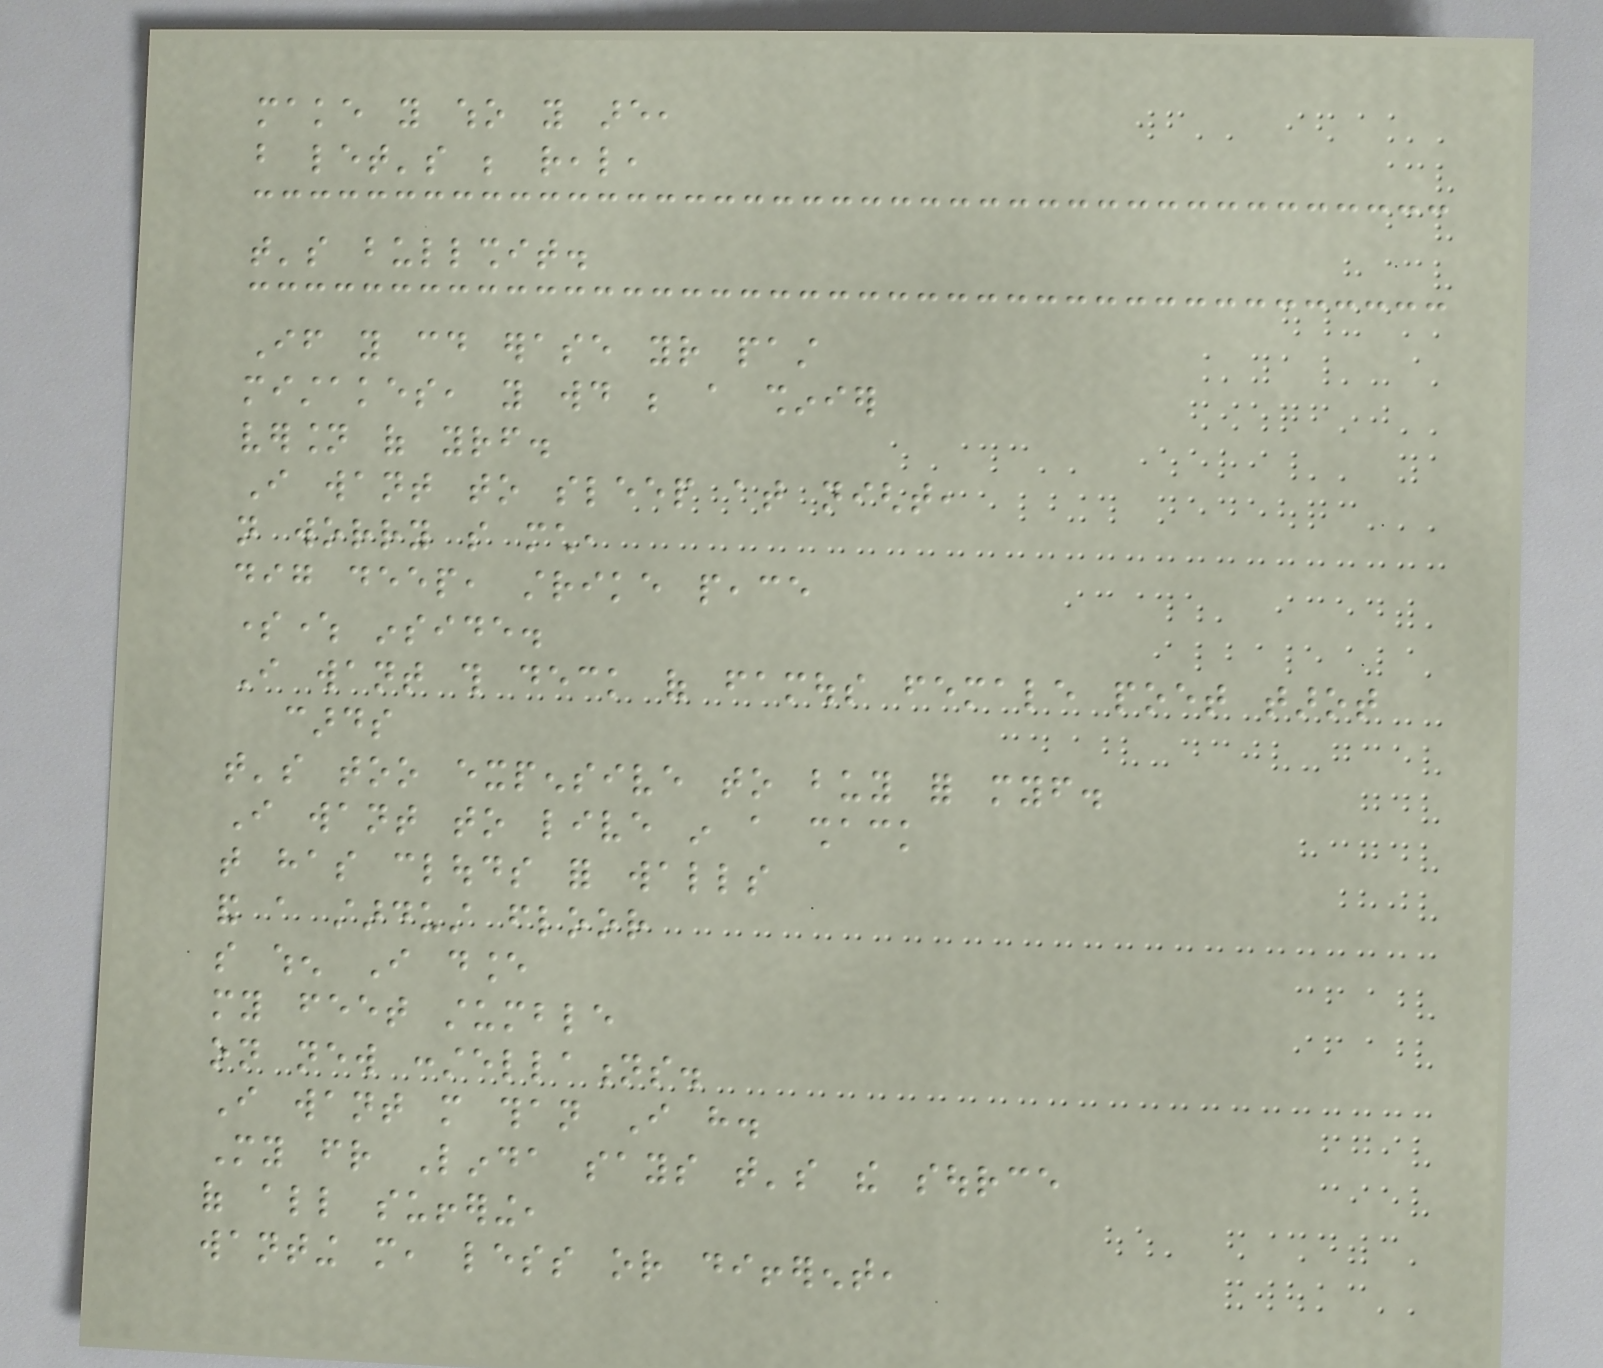make you who you are,
but let's be real,
that's bullshit.
If you could erase your past
mistakes, you would be a shinier
version of yourself.
I want to sleep at night,
not worry so much,
dig deep, strike peace
somewhere inside.
I want this deck of famous female poet tarot
cards
that's too expensive to buy for myself.
I want to live in a shack
that has clouds for walls
and a stardust floor
so when I dance
my feet stumble
on new constellations.
I want more than I have.
My friend Linda says that's the source
of all suffering,
wanting more, less or different,
